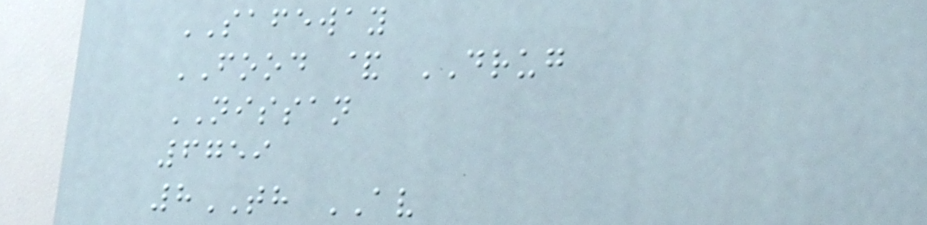SAFEWAY
FOOD & DRUG
NISSAN
6759
8TH AV
